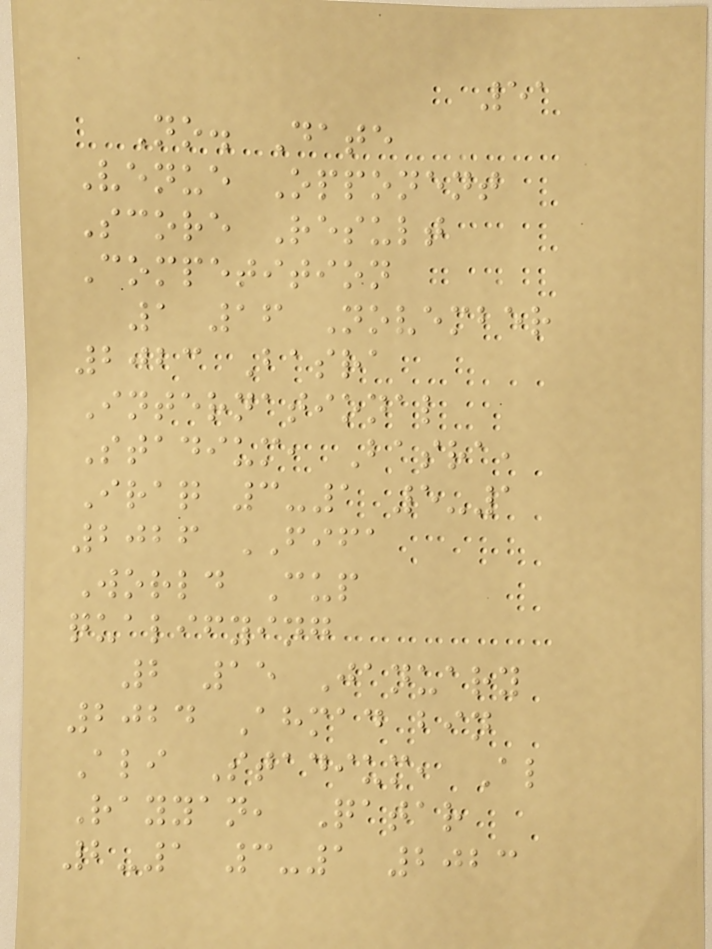51
No. Date
Venue Opponent
Score Result
Competition
1 16 November
2023 Basra
International
Stadium, Basra,
Iraq 3-1 5-1
2026 FIFA
World Cup
qualifying
2 15 January
2024 Ahmad bin
Ali Stadium, Al
Rayyan, Qatar
2-1 3-1 2023
